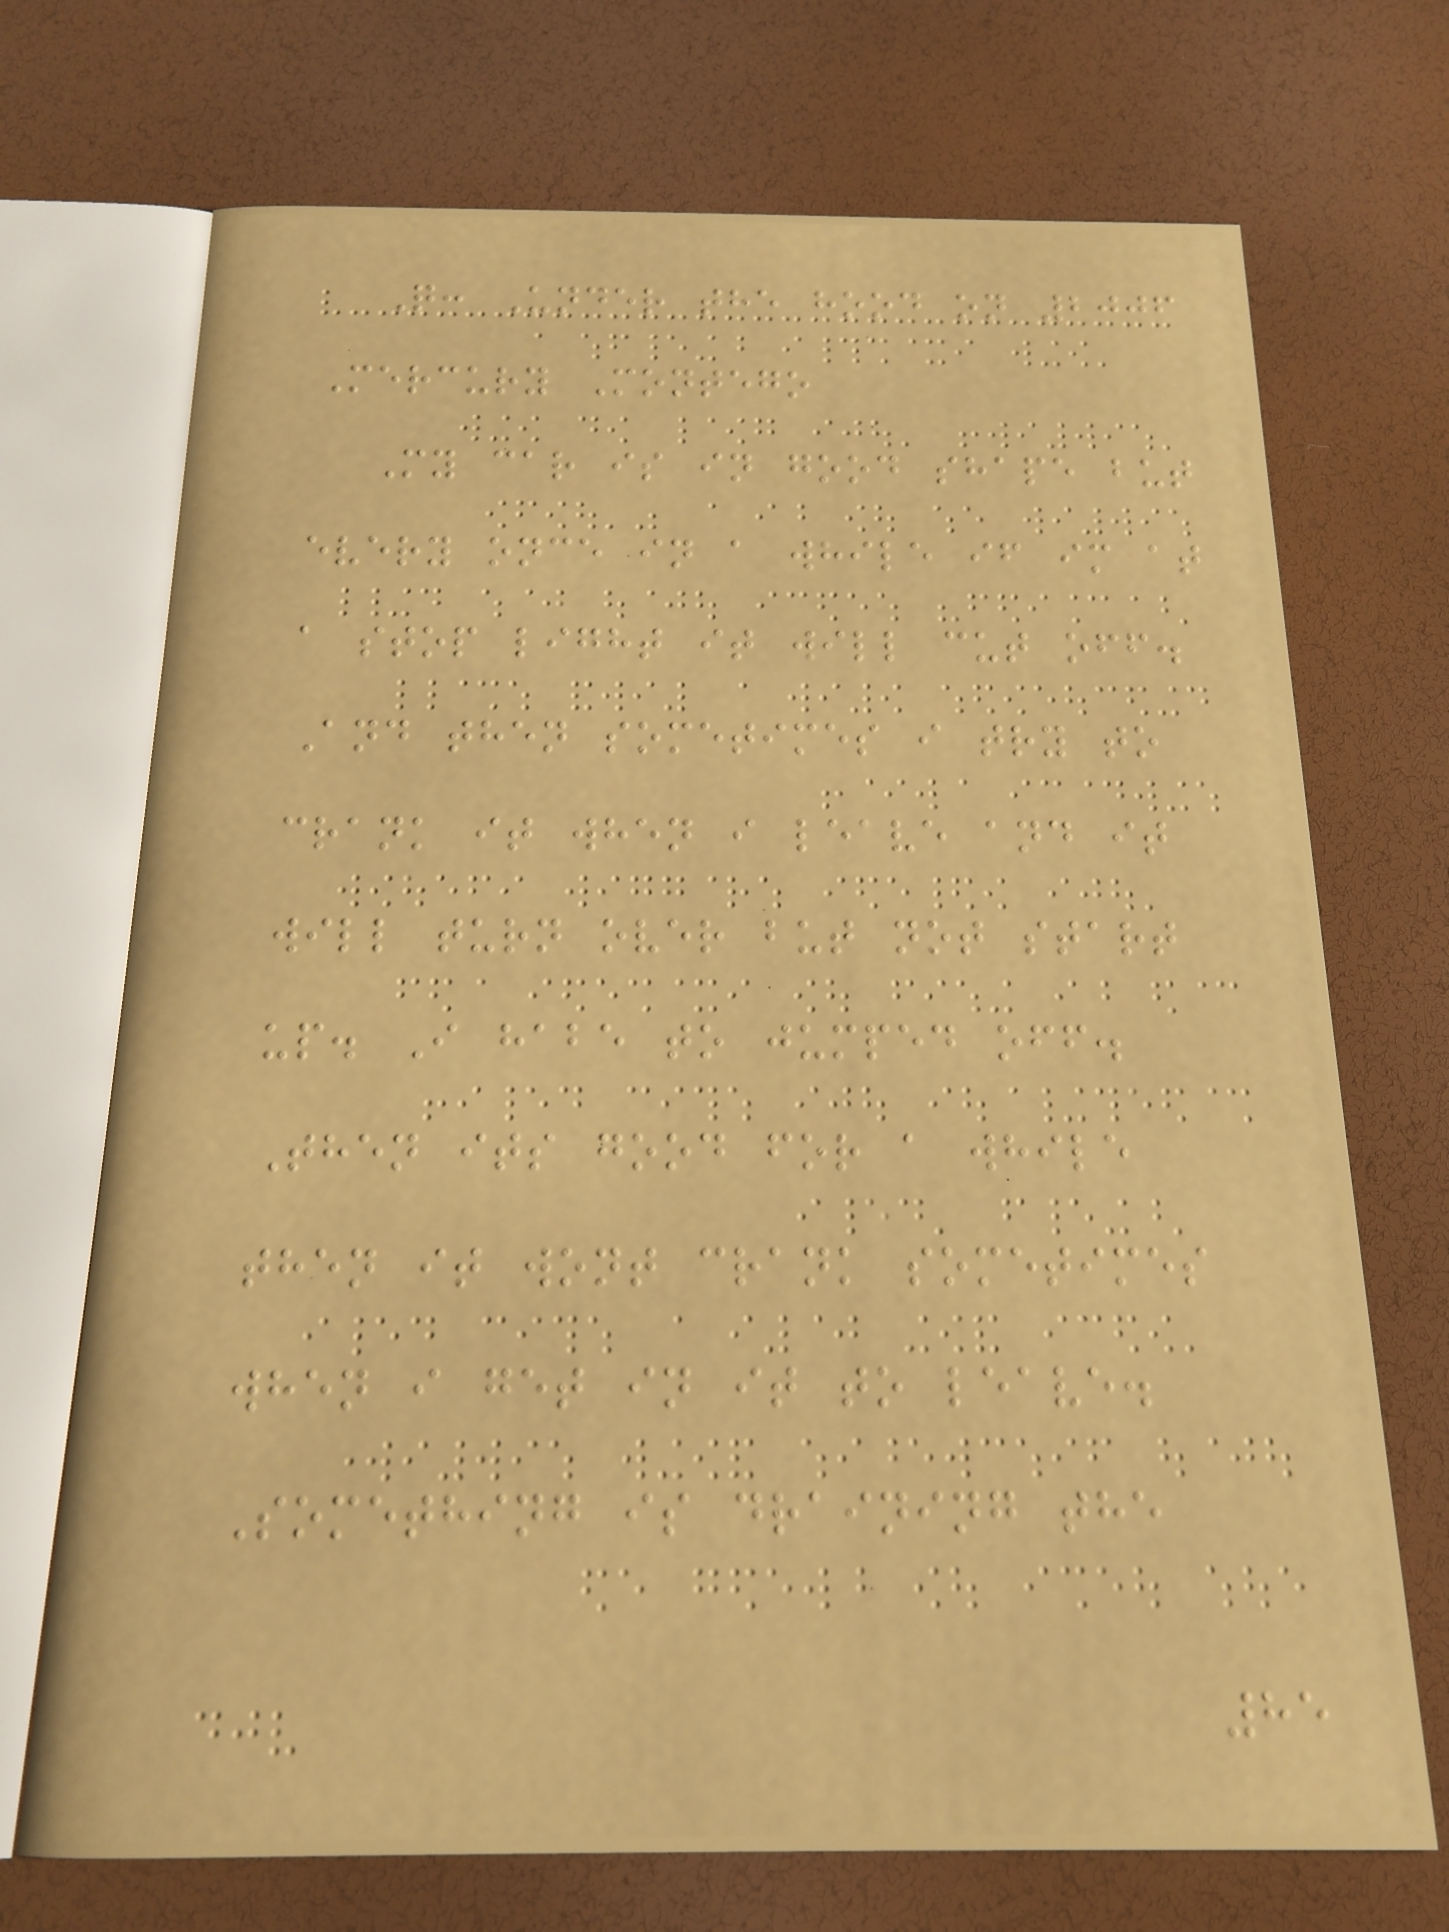Q: Under the hood on 2006
Mercury Montego
My car is in good shape but
every once in a while if im at
a stop light it will cut off.
And then sometimes i try to
crank it when i leave and it
will turn over but not start
up. I habe to jumped off.
Then its good for a while
then it wont crank sometimes
when i get in it to leave.
Something is draining the
85
